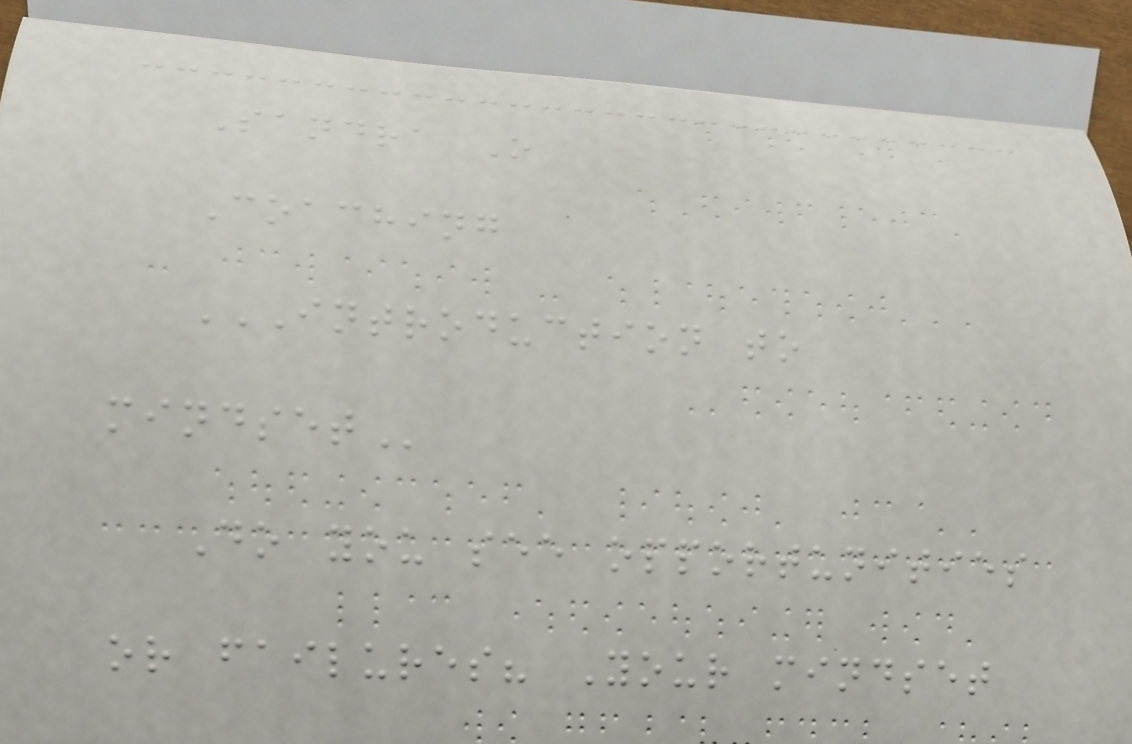Sandra O
Coaching
INTRODUCTION TO
MINDSET
Do you see opportunities
or failures? Your mindset
